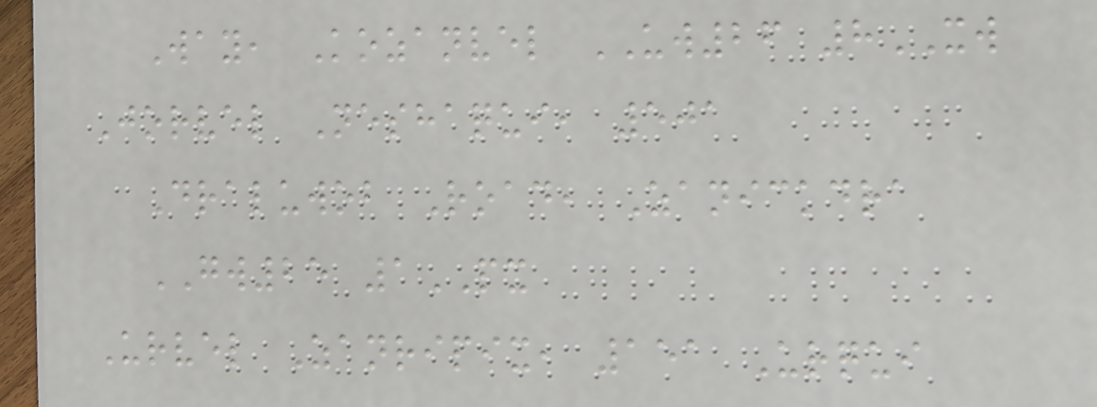Way, Kozanvel UW26 8XW
Jorvel Neshaqui, 501
Draluwob Road, Zanickdra
GW25 1PX
Urvel Zanripix, 151 Urqui
